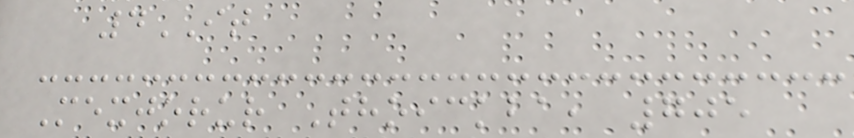4IT
Mexjorur Thoickba, 705
